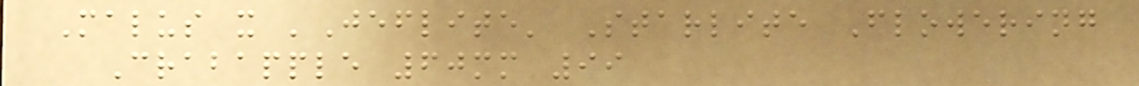Malus x 'Jeflite' Starlite Flowering
Crabapple 60mm 99
